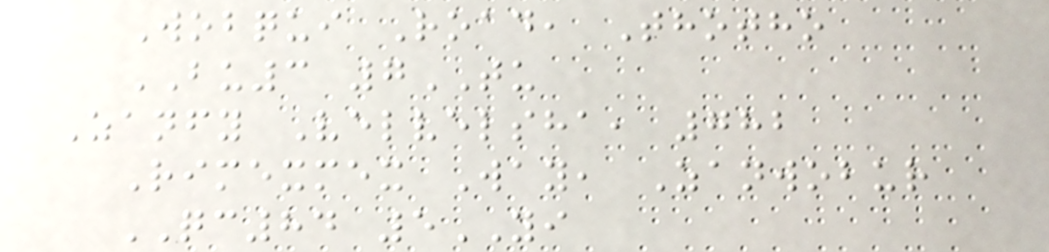Wobqui Road, Thotho
BU3 7TU
Zanfy Velvelsha, 782
Rimexmex Way, Zanwobur
QC84 5YI
